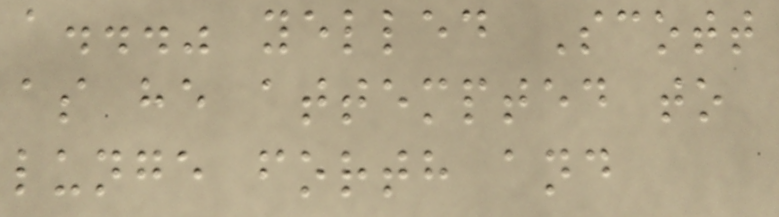a..." yelled Scott
as he attempted to
lunge forth and
